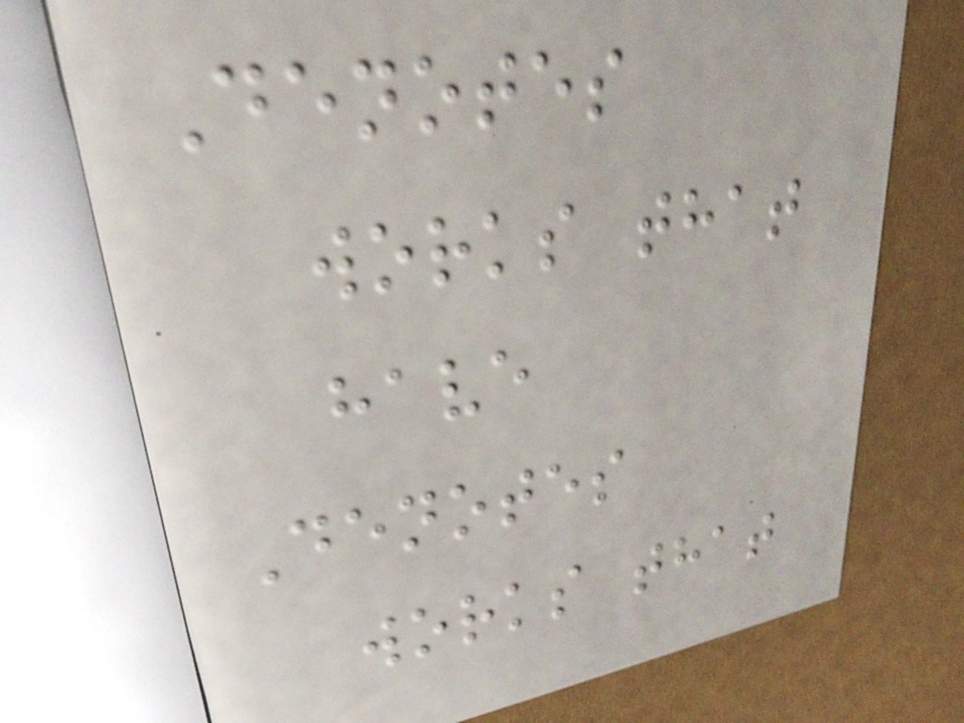Denotes
works that
have
Denotes
works that
